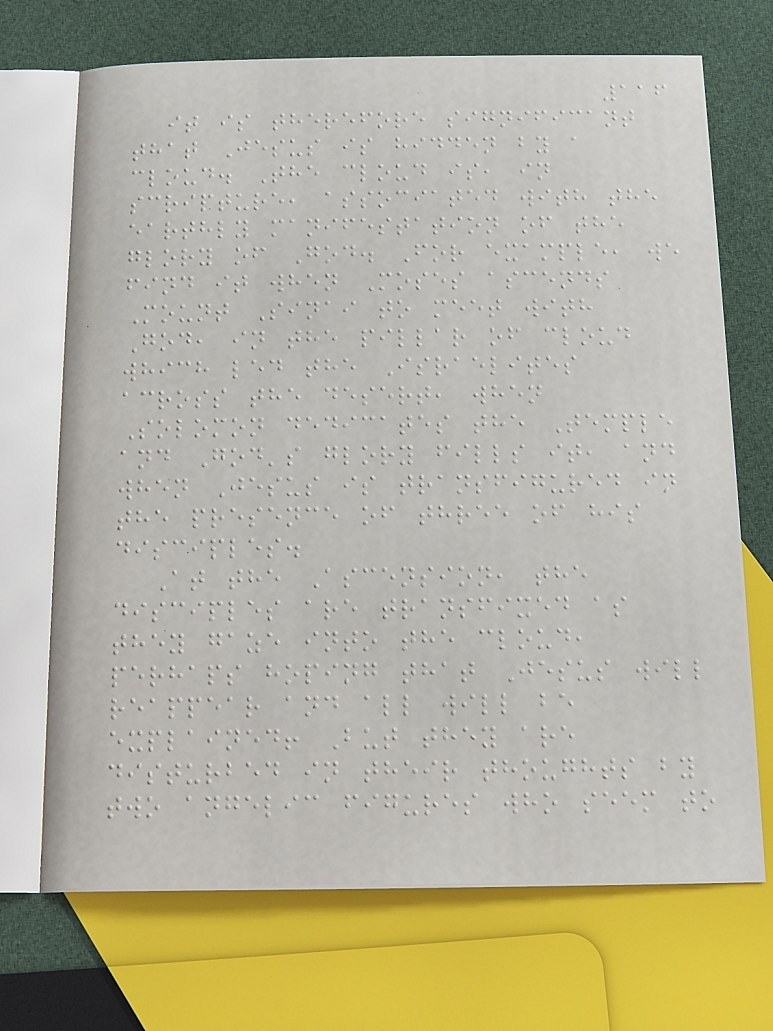116
it is therefore significant
that Jesus is hidden by a
cloud. The cloud is, in
scripture, associated with the
earthly manifestation of the
glory of God. For example, we
find it when Moses ascends
Mount Sinai to meet with
God, in the pillar of cloud
which led the Israelites
across the desert, when
Solomon dedicates the Temple
and God's glory fills it, and
when Jesus is transfigured in
the presence of three of his
disciples.
At the Ascension, the
disciples are transfixed as
they gaze into the cloud,
perhaps hoping that Jesus will
reappear and all will be
explained! But they are
disturbed in their thoughts by
two angelic figures who seem to
